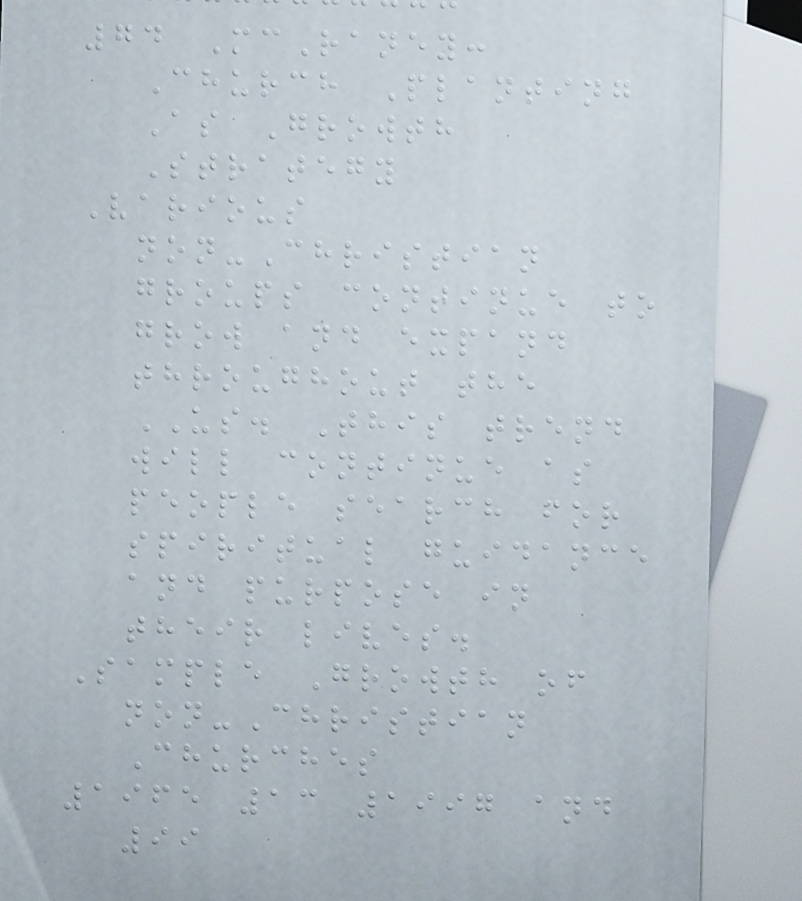74 McRaney:
Church Planting
As Growth
Strategy
Various
non-Christian
groups continue to
grow and expand
throughout the
US. This trend
will continue as
people search for
spiritual guidance
and purpose in
their lives.
Sample Growth of
non-Christian
Churches
1965 13 1997 and
99
